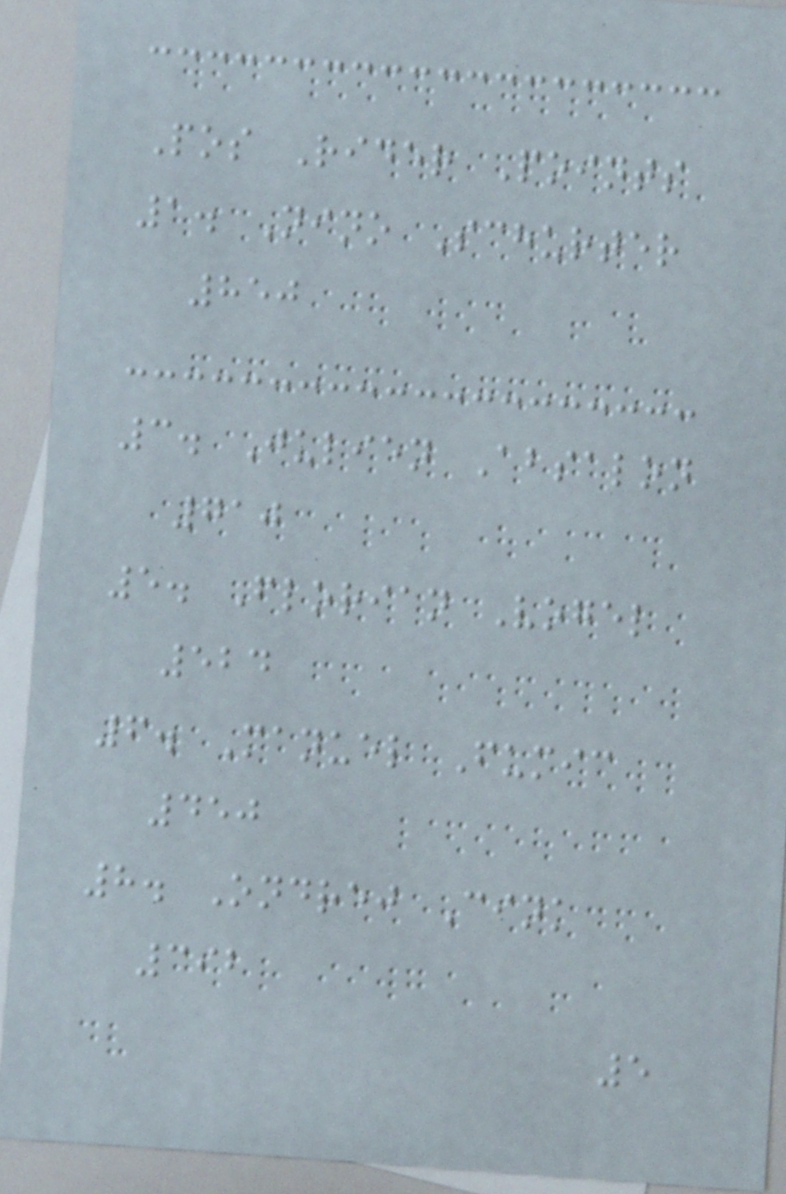Pos Rider Points
1. Nino Schurter
850
3. Julien Absalon
710
5. Florian Vogel
524
6. Manuel Fumic
450
8. Ondrej Cink
392
5
